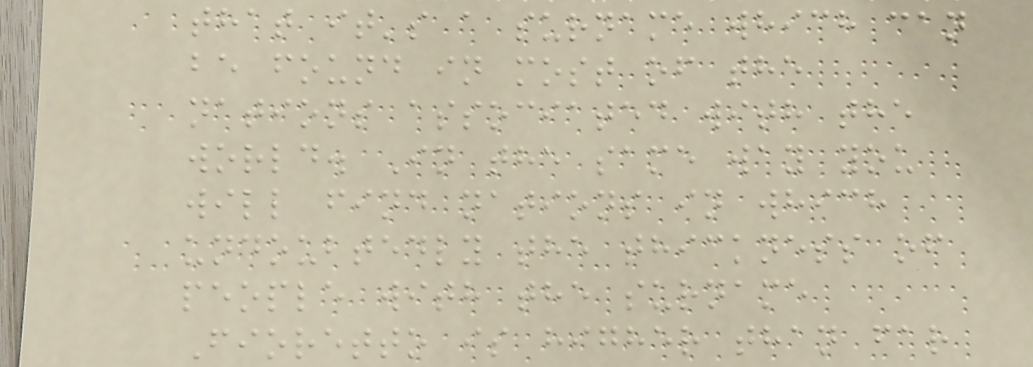that it's a surname which can
be found in most of the
nations associated with the
world. In the same way you
will find nations in which
undoubtedly the thickness of
people with the surname
Fioretto is higher than far
